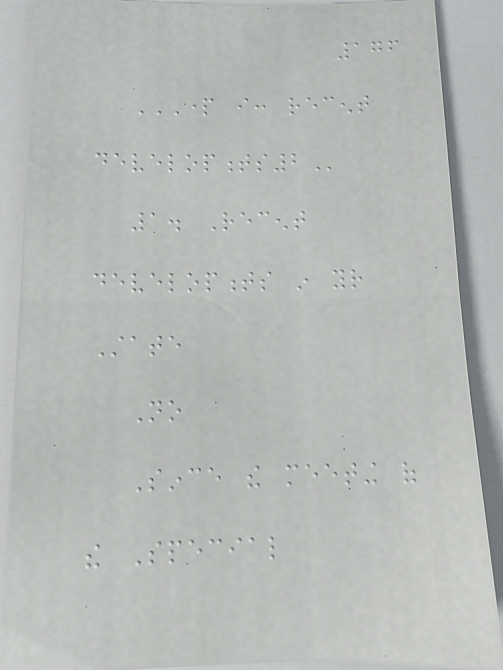176
PART I: RECENT
DEVELOPMENTS2
1. Recent
developments in your
State
No
Since the meeting of
the Special
